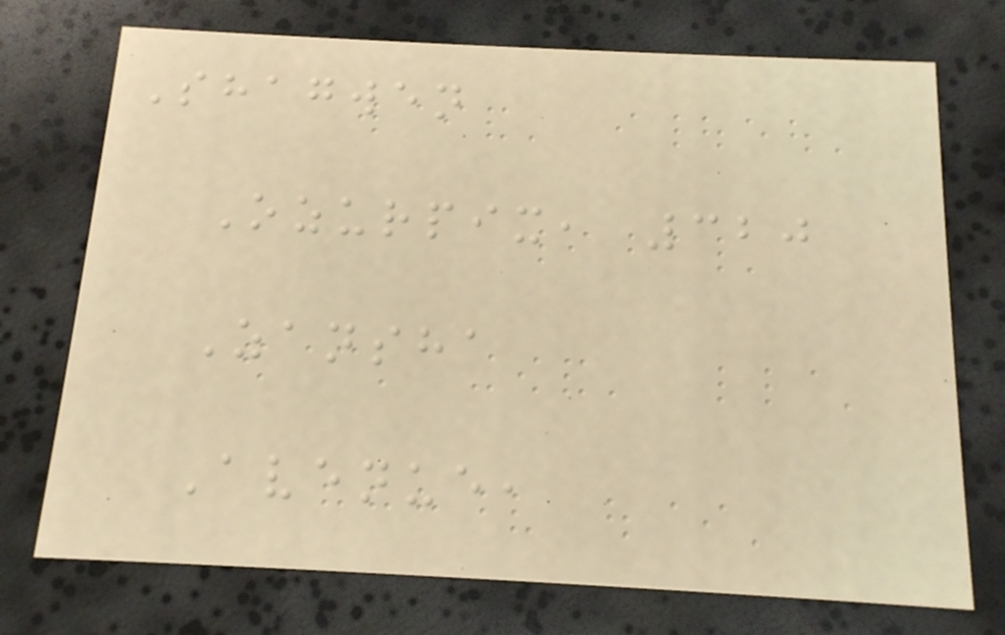Shagwen
Ozurpix, 320
Zansha
Avenue,
